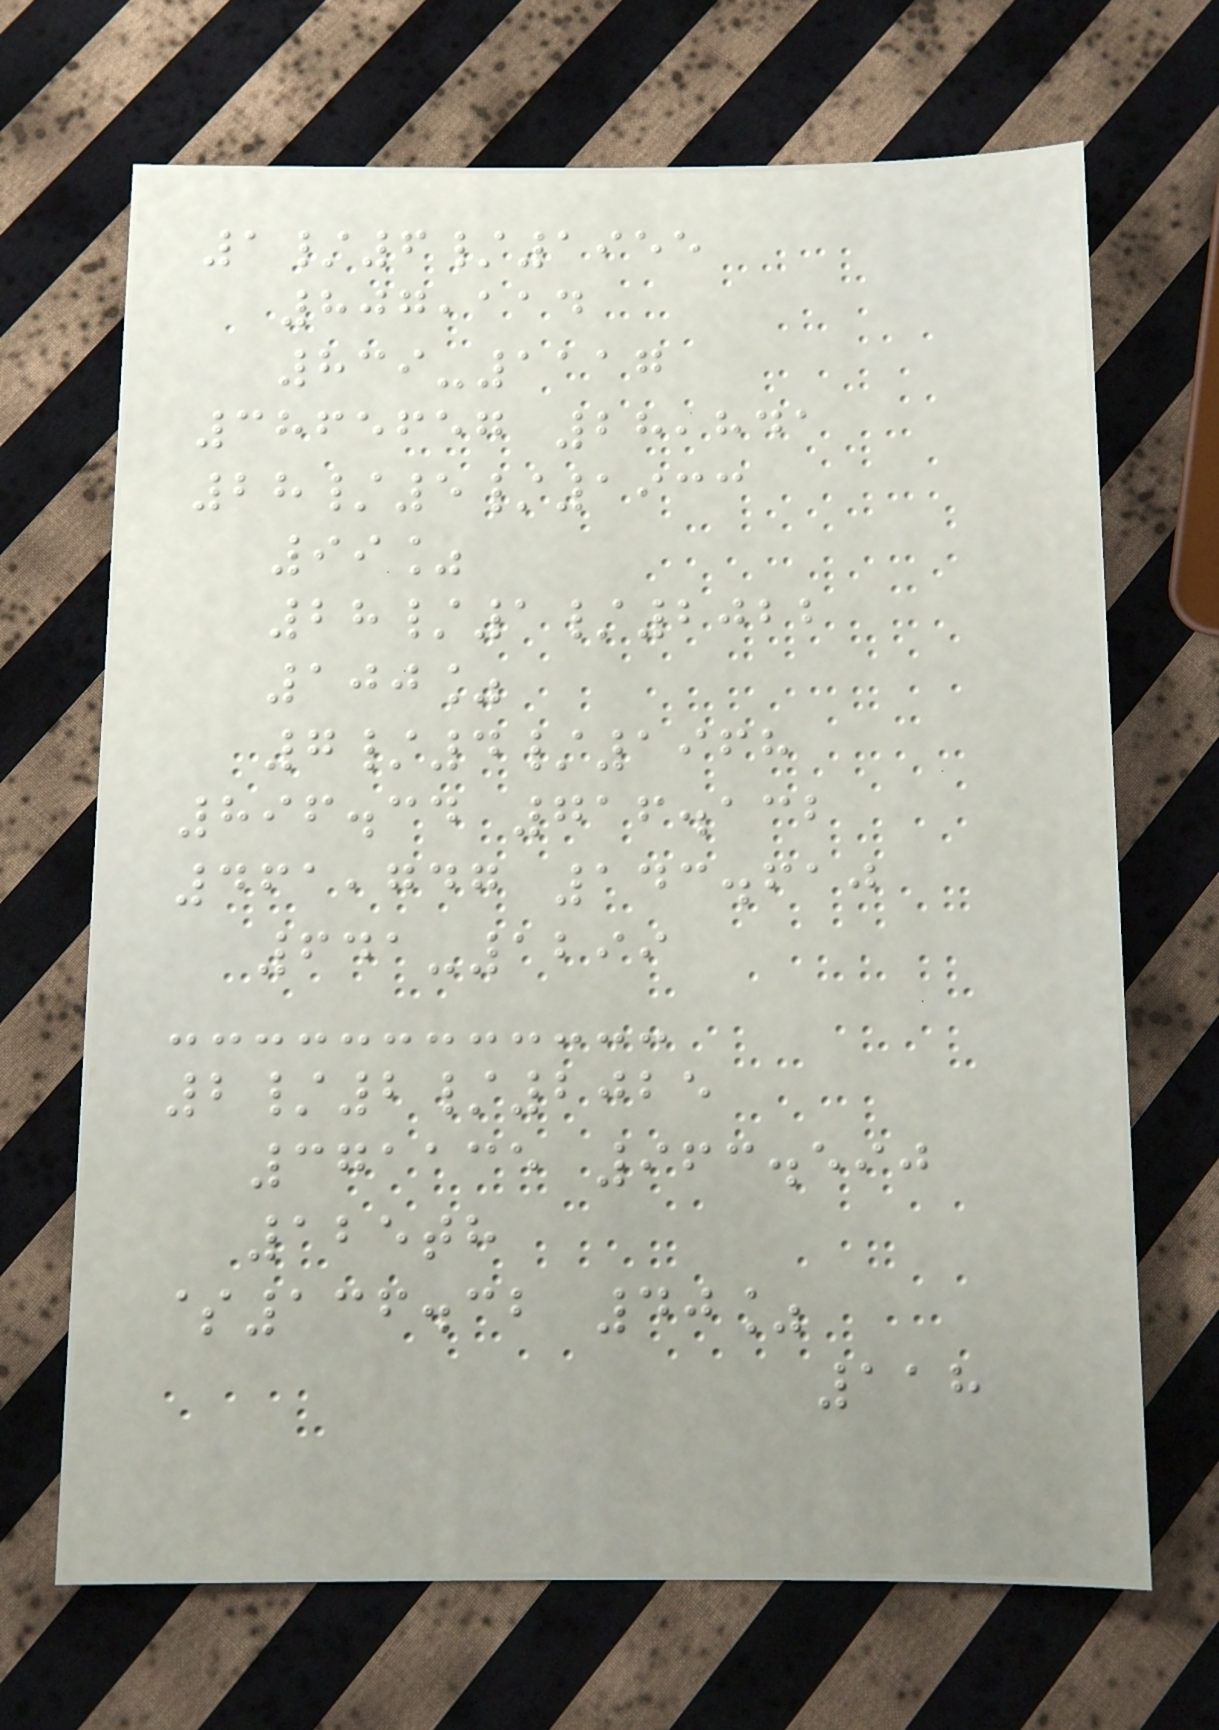1/6/1955
807,114
839-1117
3865657 28,841
28/5/1933
99%
28/1/2022
100%
7/4/1968
896.34 716.132
461,747 143.610
641-1299
2/2/2025
371135 963.590
125th
$136.32 40%
118
